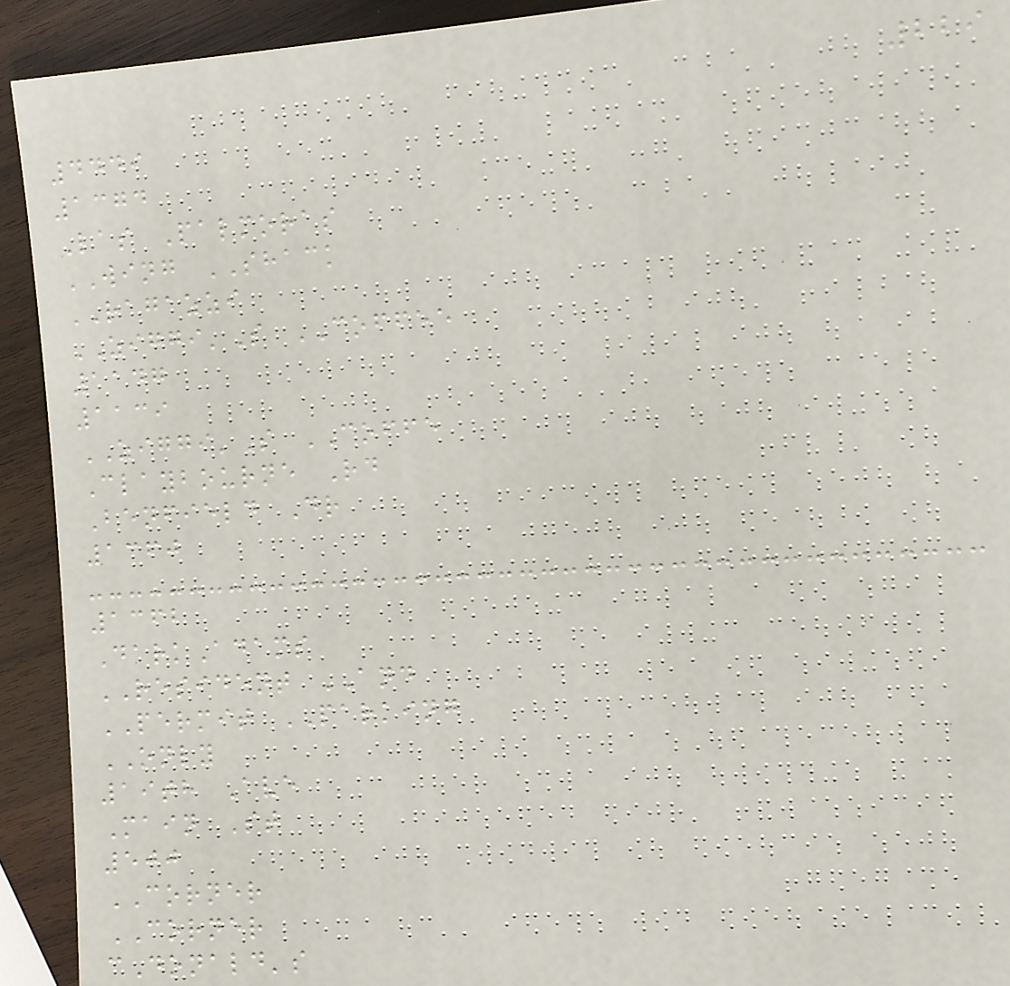229
4449
1374
Las Palmoras
WING SHACK
RAGAZZI
ZIGGI'S COFFEE
1147
1139
ZIGGI'S COFFE
Claybourne Rd
Benfield Dr
1360
1362
DarkAdams
RESIDENT AND
PERMIT PARKING
ONLY
19th Ave
Main St
500
CORNER
CORNER
cDonald's
